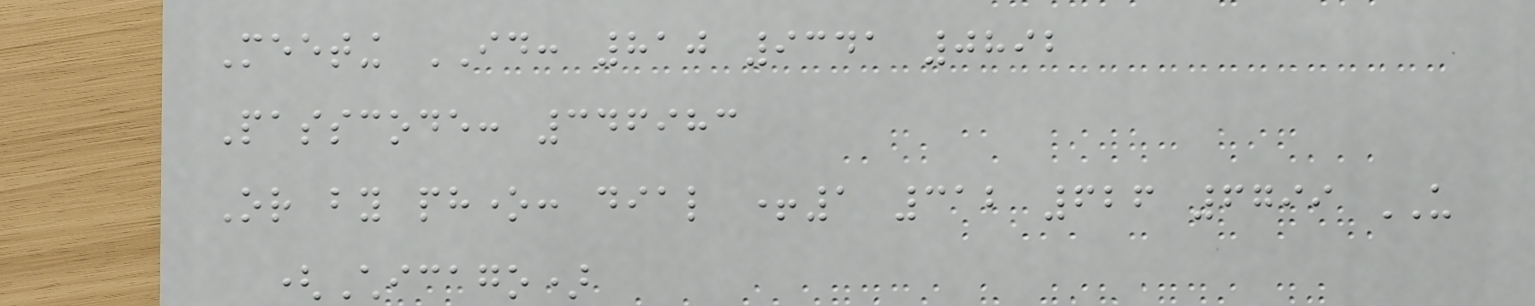Meeting ID: 810 9341 0892
Passcode: 346983
Or by phone: dial +1 312 626 6799 US
(Chicago)
